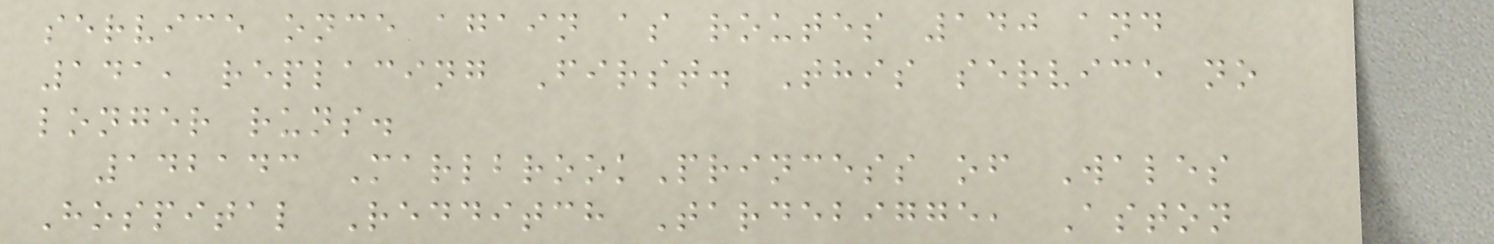service once again as routes 140 and
141, replacing First. This service no
longer runs.
142143 MarlbrookPrincess of Wales
Hospital Redditch Tardebigge, Aston
